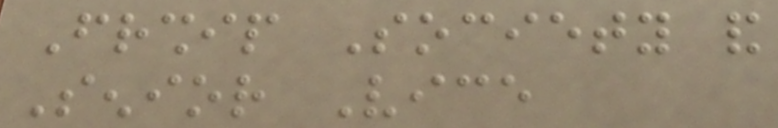Friendship Society and
Senior Vice
